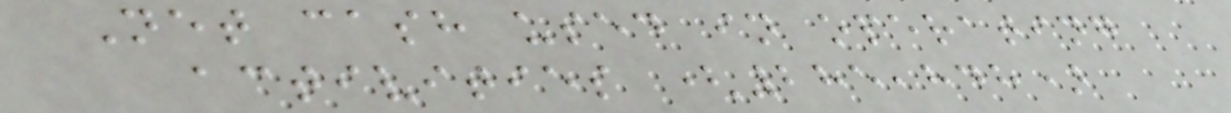Net cash used in operating
activities (285,848)
